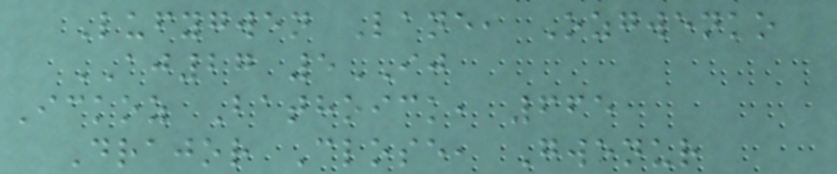Lufygwen Lane, Ozgwenko
AJ27 5IJ
Ickoz Bathoick, 665
Drajor Close, Gwenur
